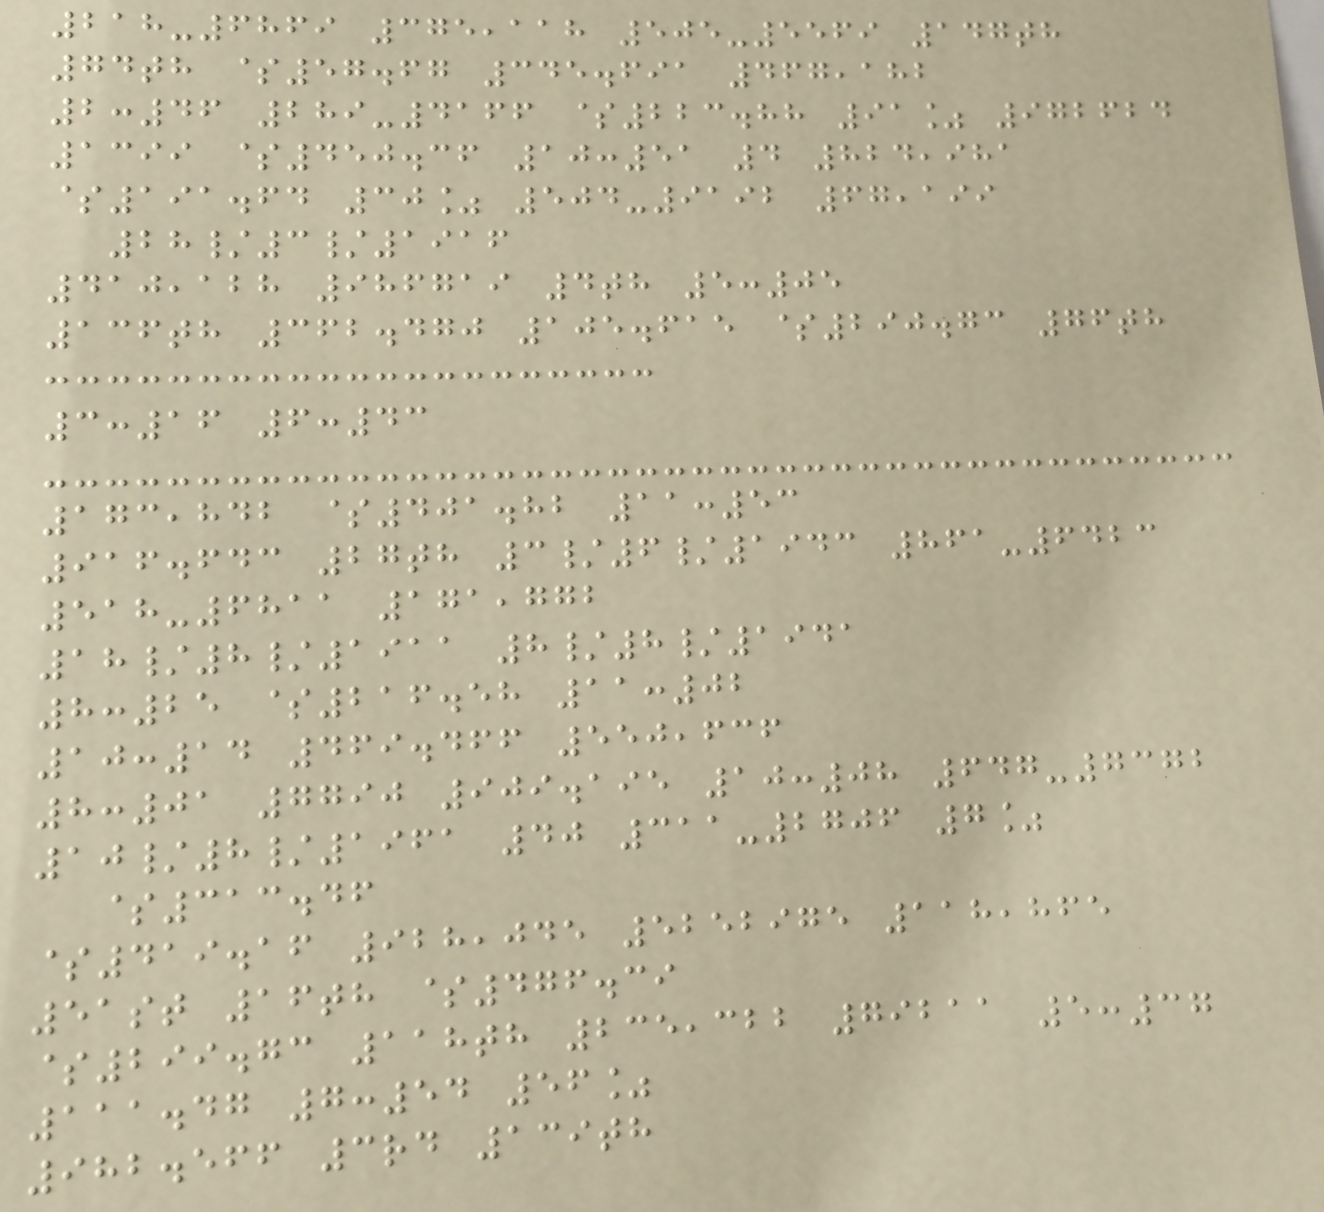218-6869 375,118 505-5569 147th
74th $57.67 345.691 467,182
2:46 289-4166 $223.88 91% 972624
1399 $450.36 10:51 4 824,981
$191.64 30% 504-9192 67,199
28/3/1916
410,128 986719 4th 5:05
136th 362.470 105.615 $290.73 76th
3:16 6:43
173,842 $401.82 11:53
916.643 27th 3/6/1943 861-6423
518-6811 171,772
18/8/1911 8/8/1941
8:25 $216.58 11:02
10:14 469.466 550,636
8:01 7790 909.195 10:08 647-7372
10/8/1961 40 311-2706 7%
$313.46
$419.16 928,045 5252975 118,865
51st 16th $476.39
$299.73 118th 235,322 79211 5:37
111.47 7:54 56%
982.566 3rd 139th
